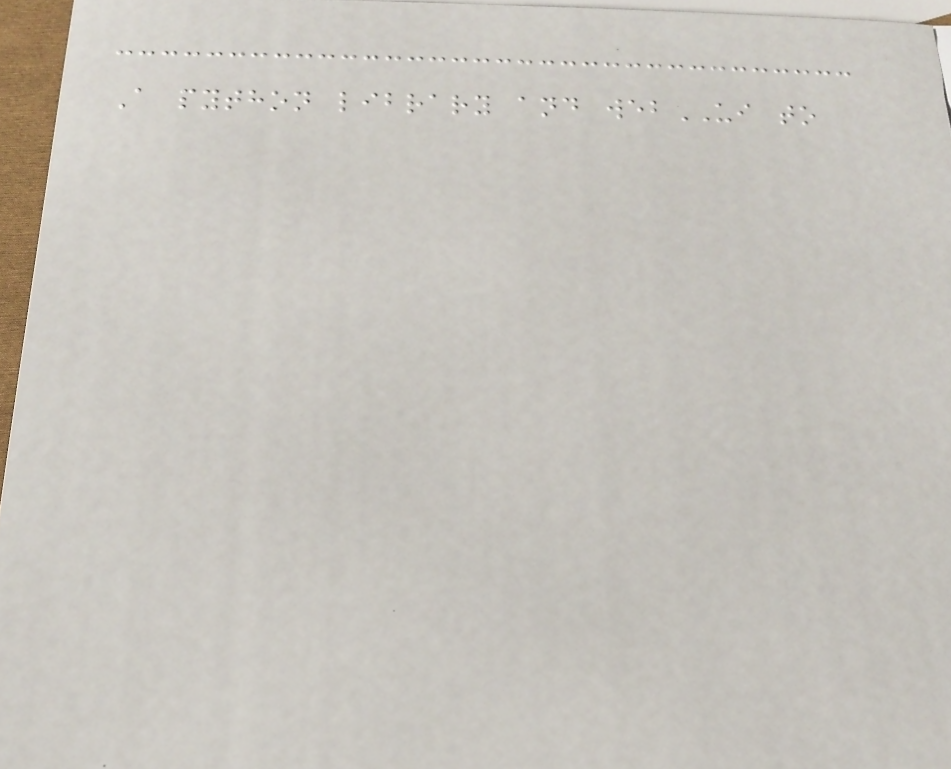A python library and webUI to
